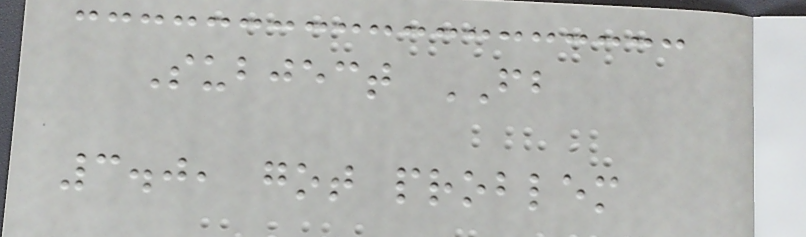Subject FB
3.0, got problem
